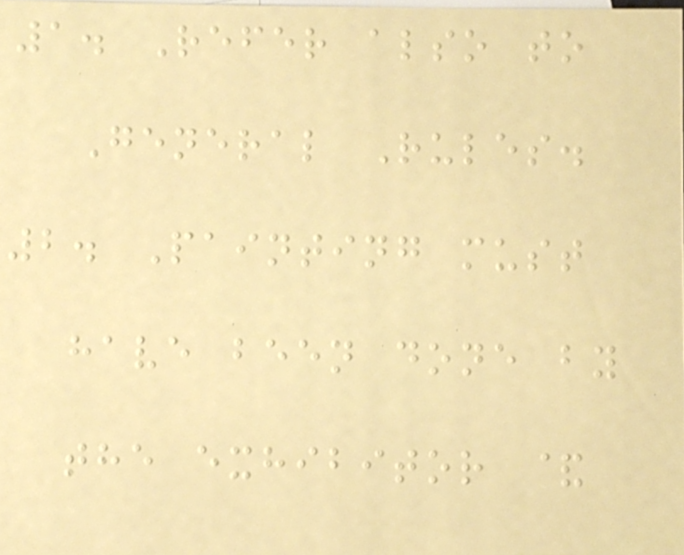1. Refer also to
General Rules.
2. Painting must
have been done by
the exhibitor &
